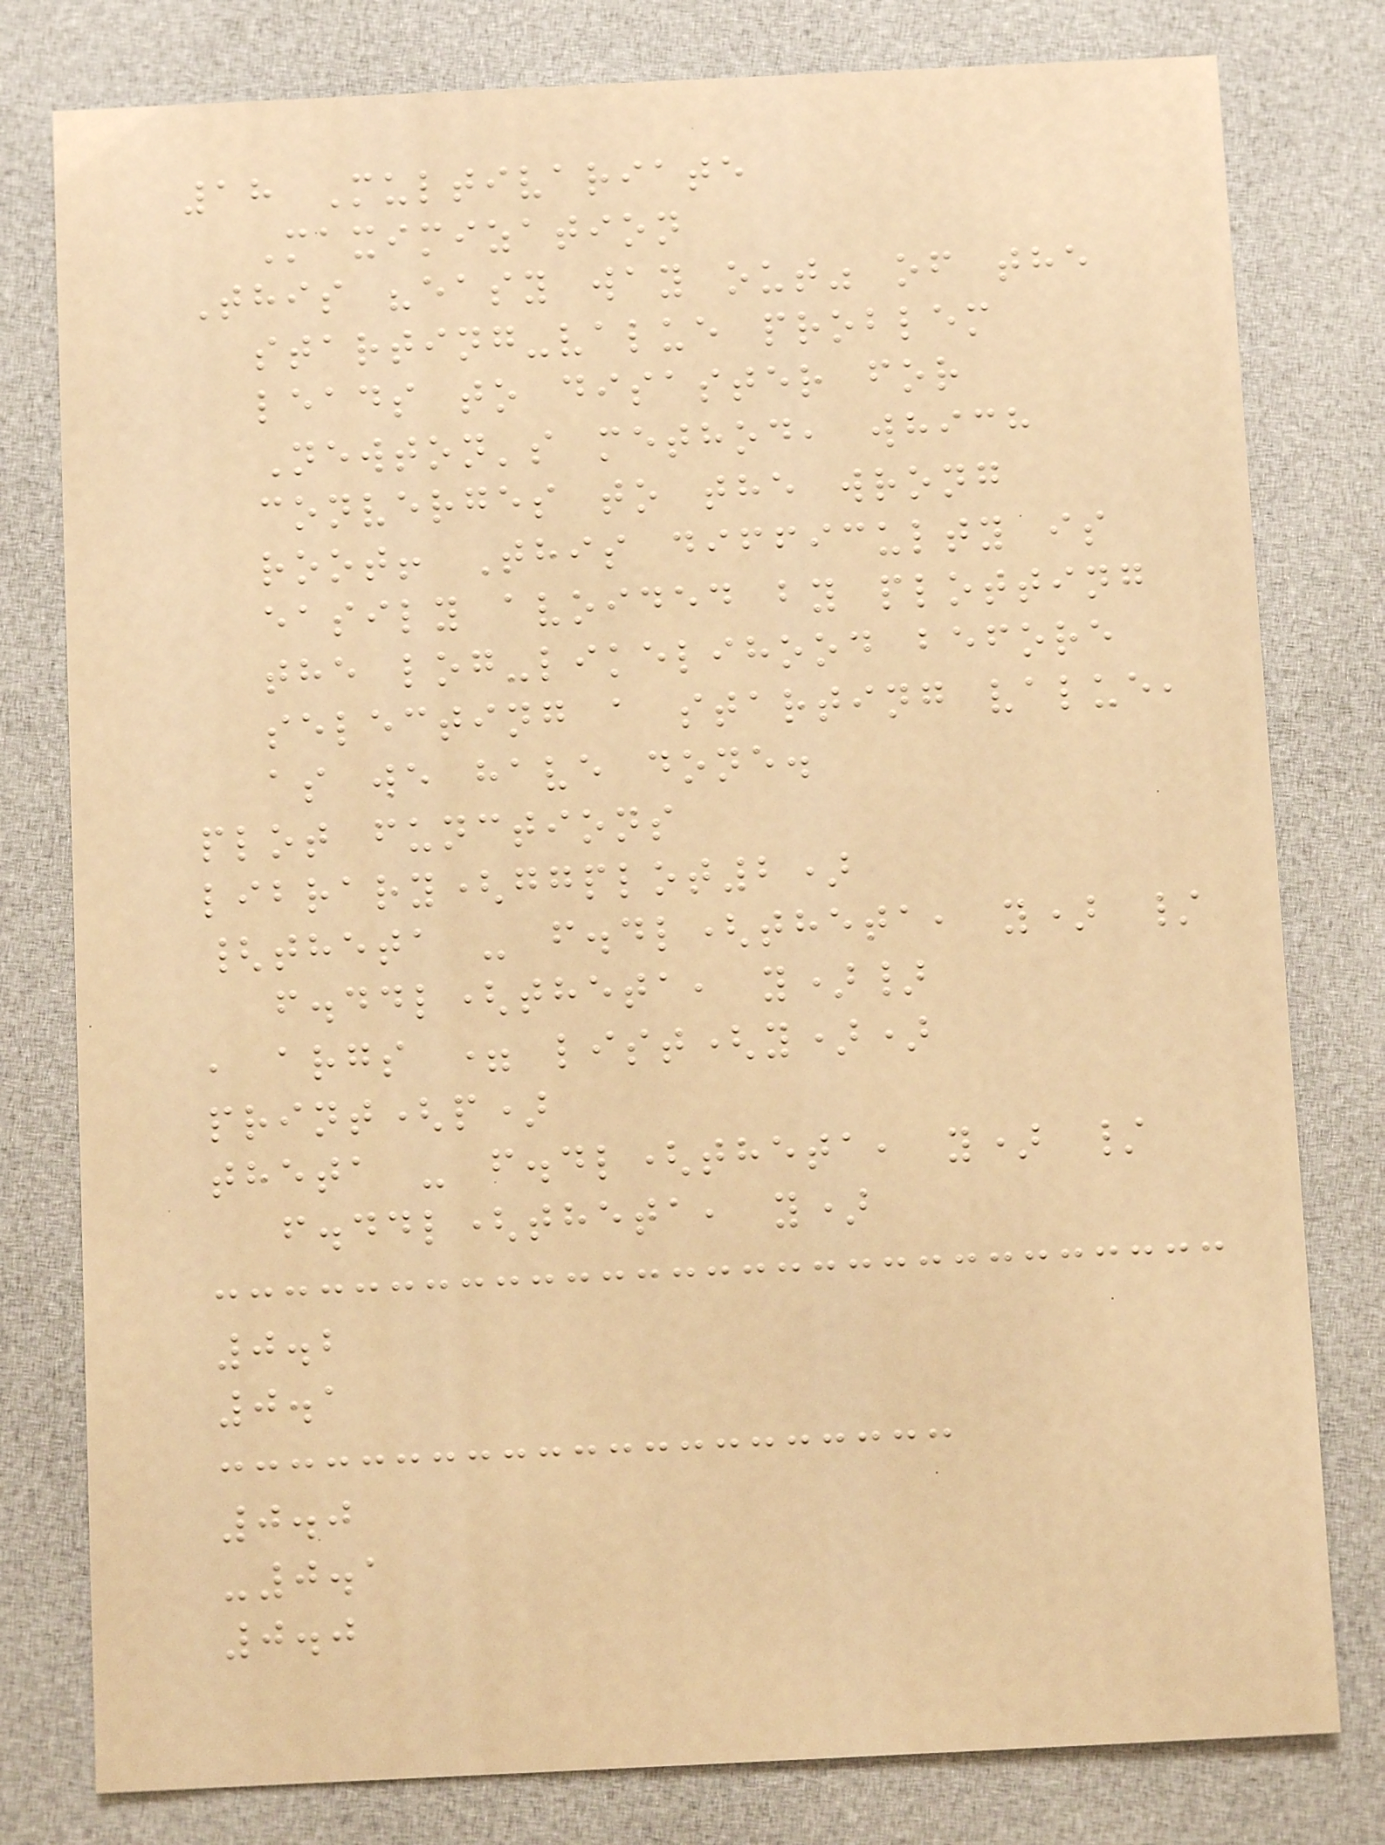18 Multivariate
Maximization
This "easy way out" of the
starting-value problem
leads to disaster for
Newton's method, which
converges to the wrong
root! This difficulty is
easily avoided by plotting
the log-likelihood before
selecting a starting value,
as we have done.
plot functions
library(ggplot2)
{theta - f.dl(theta, y) /
f.ddl(theta, y)}
, args = list(y))
print(p)
theta - f.dl(theta, y) /
f.ddl(theta, y)
0.2
0.1
0.0
-0.1
0.0
